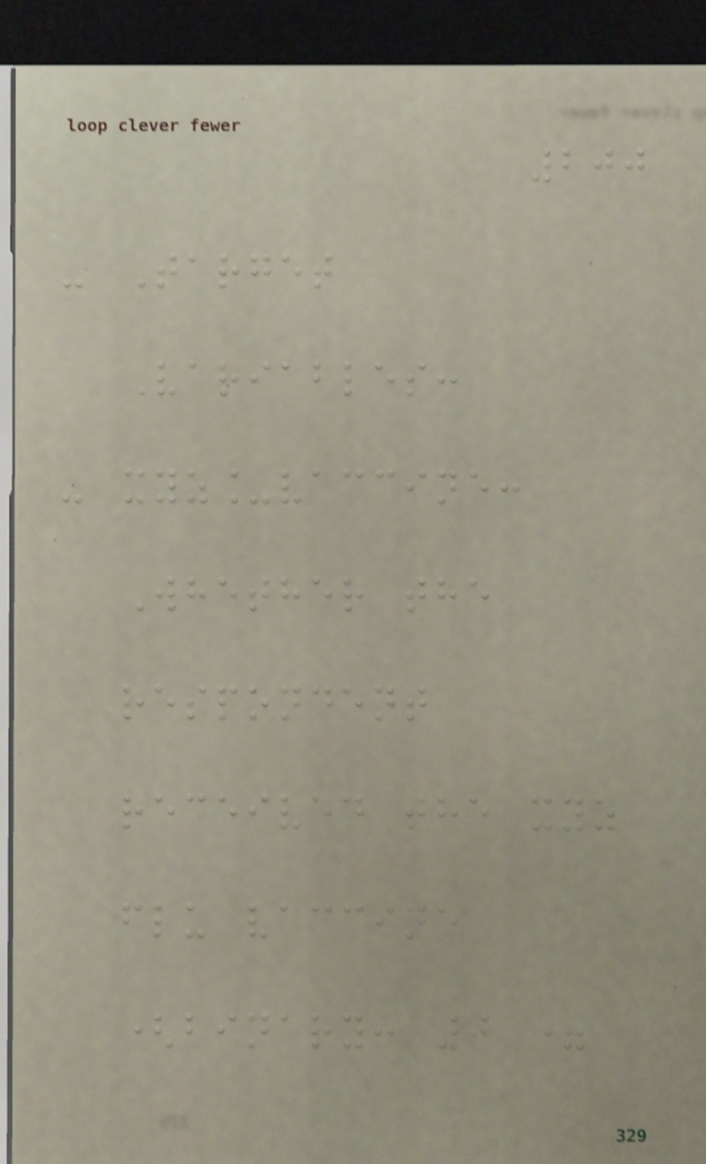200
- Target
Variables:
- xyz_vaccine:
Whether the
respondent
received the xyz
flu vaccine
(binary: 0 =
